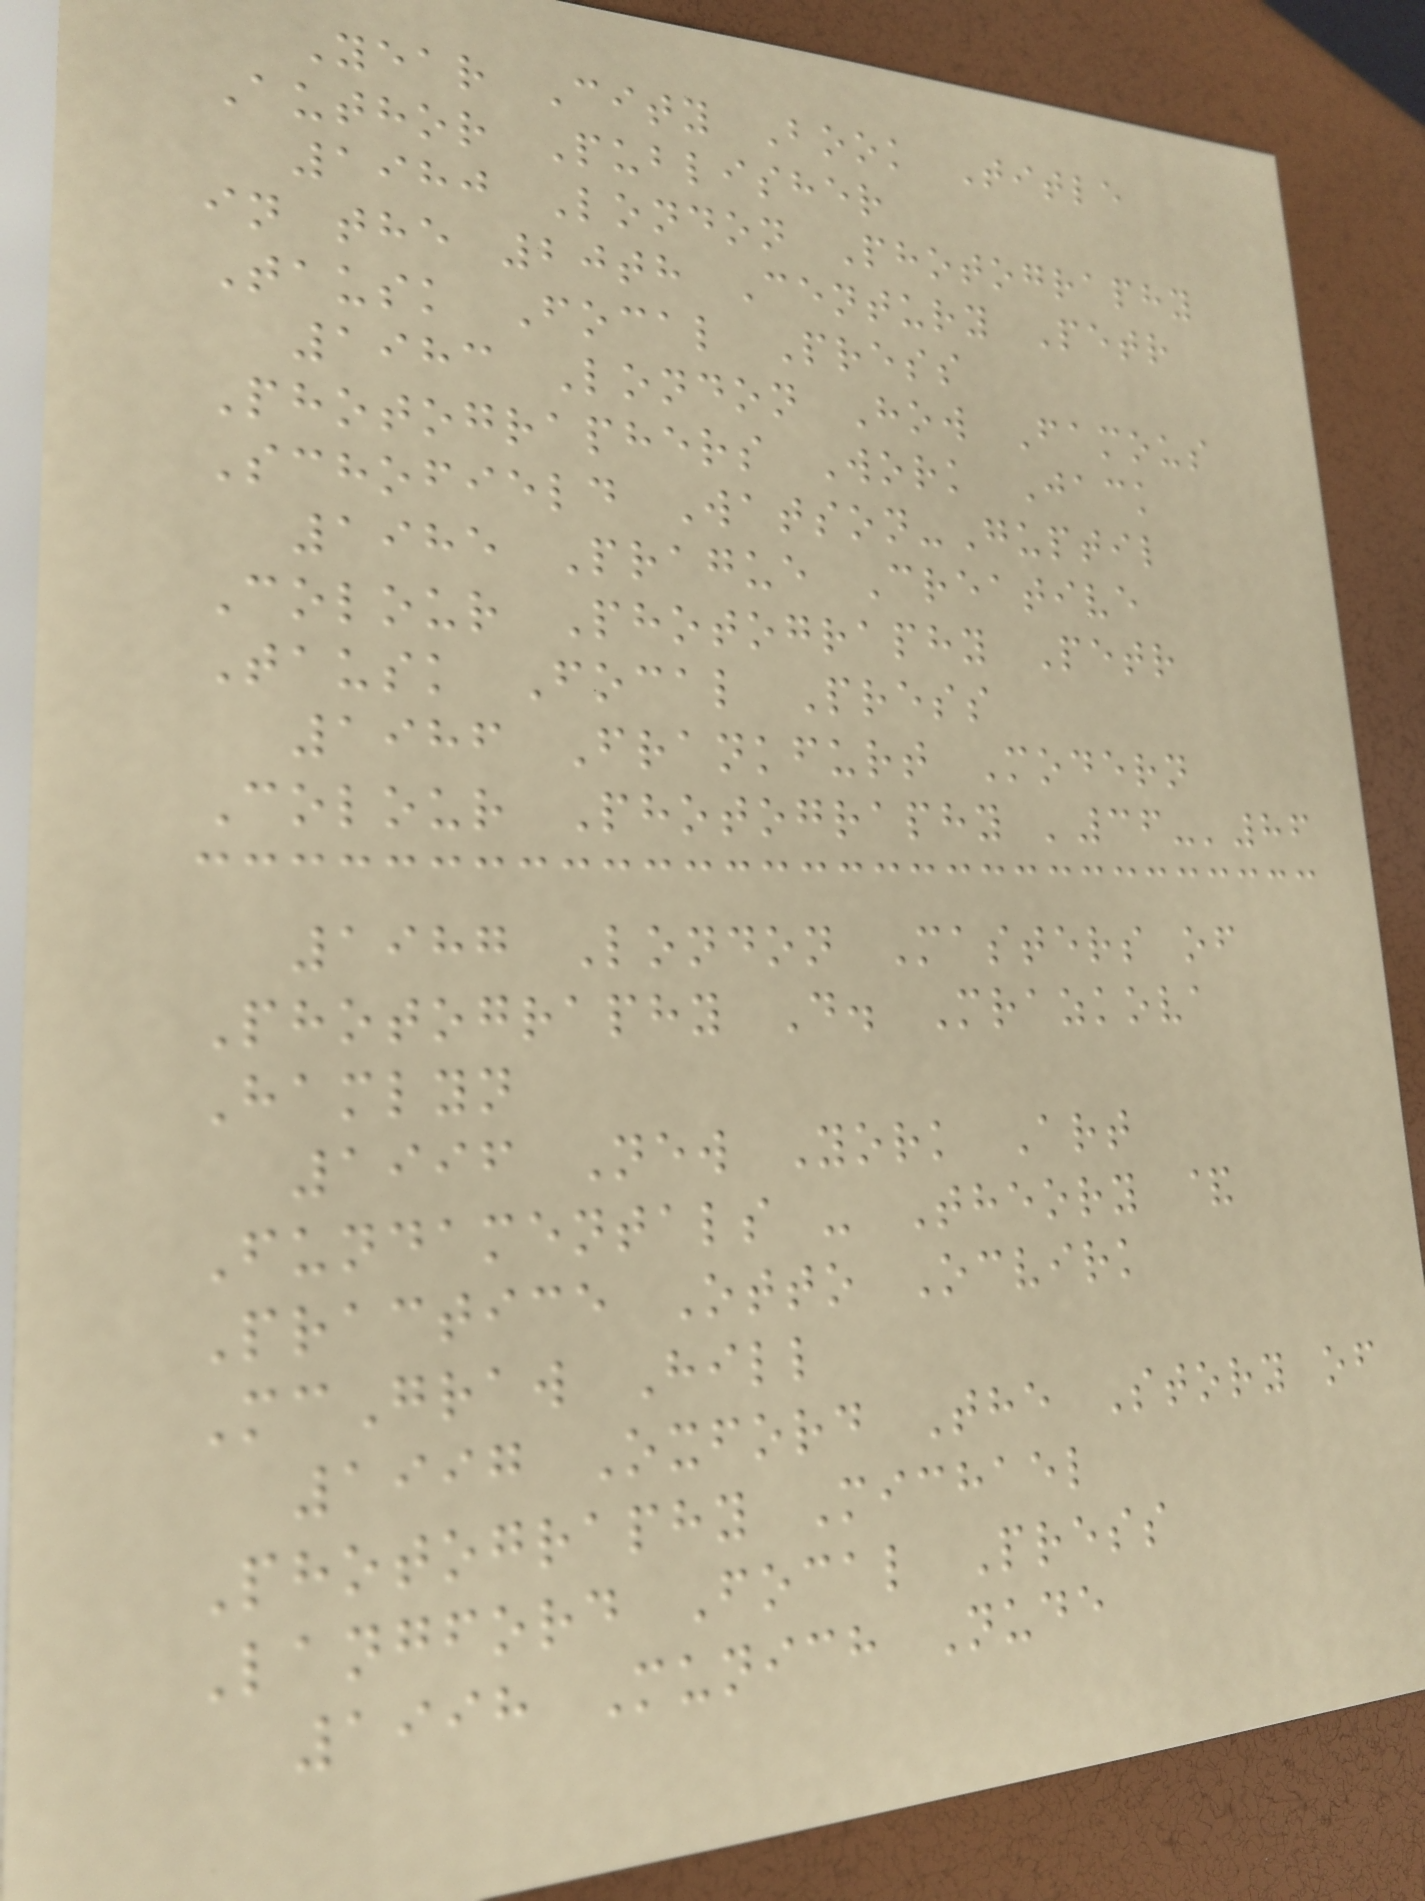Year City Book Title
Author Publisher
1980 London Photography
in the 20th Century Petr
Tausk Focal Press
1983 London How Famous
Photographers Work Jack
Schofield Watson-Guptil
1985 Prague Creative
Colour Photography Petr
Tausk Focal Press
1986 Frankfurt Modern
Colour Photography '36-'86
1987 London Masters of
Photography D. Mrazkova
Hamlyn
1996 New York Art
Fundamentals - Theory &
Practice Otto Ocvirk
McGraw Hill
1997 Oxford The Story of
Photography Michael
Langford Focal Press
1998 Munich Nude
